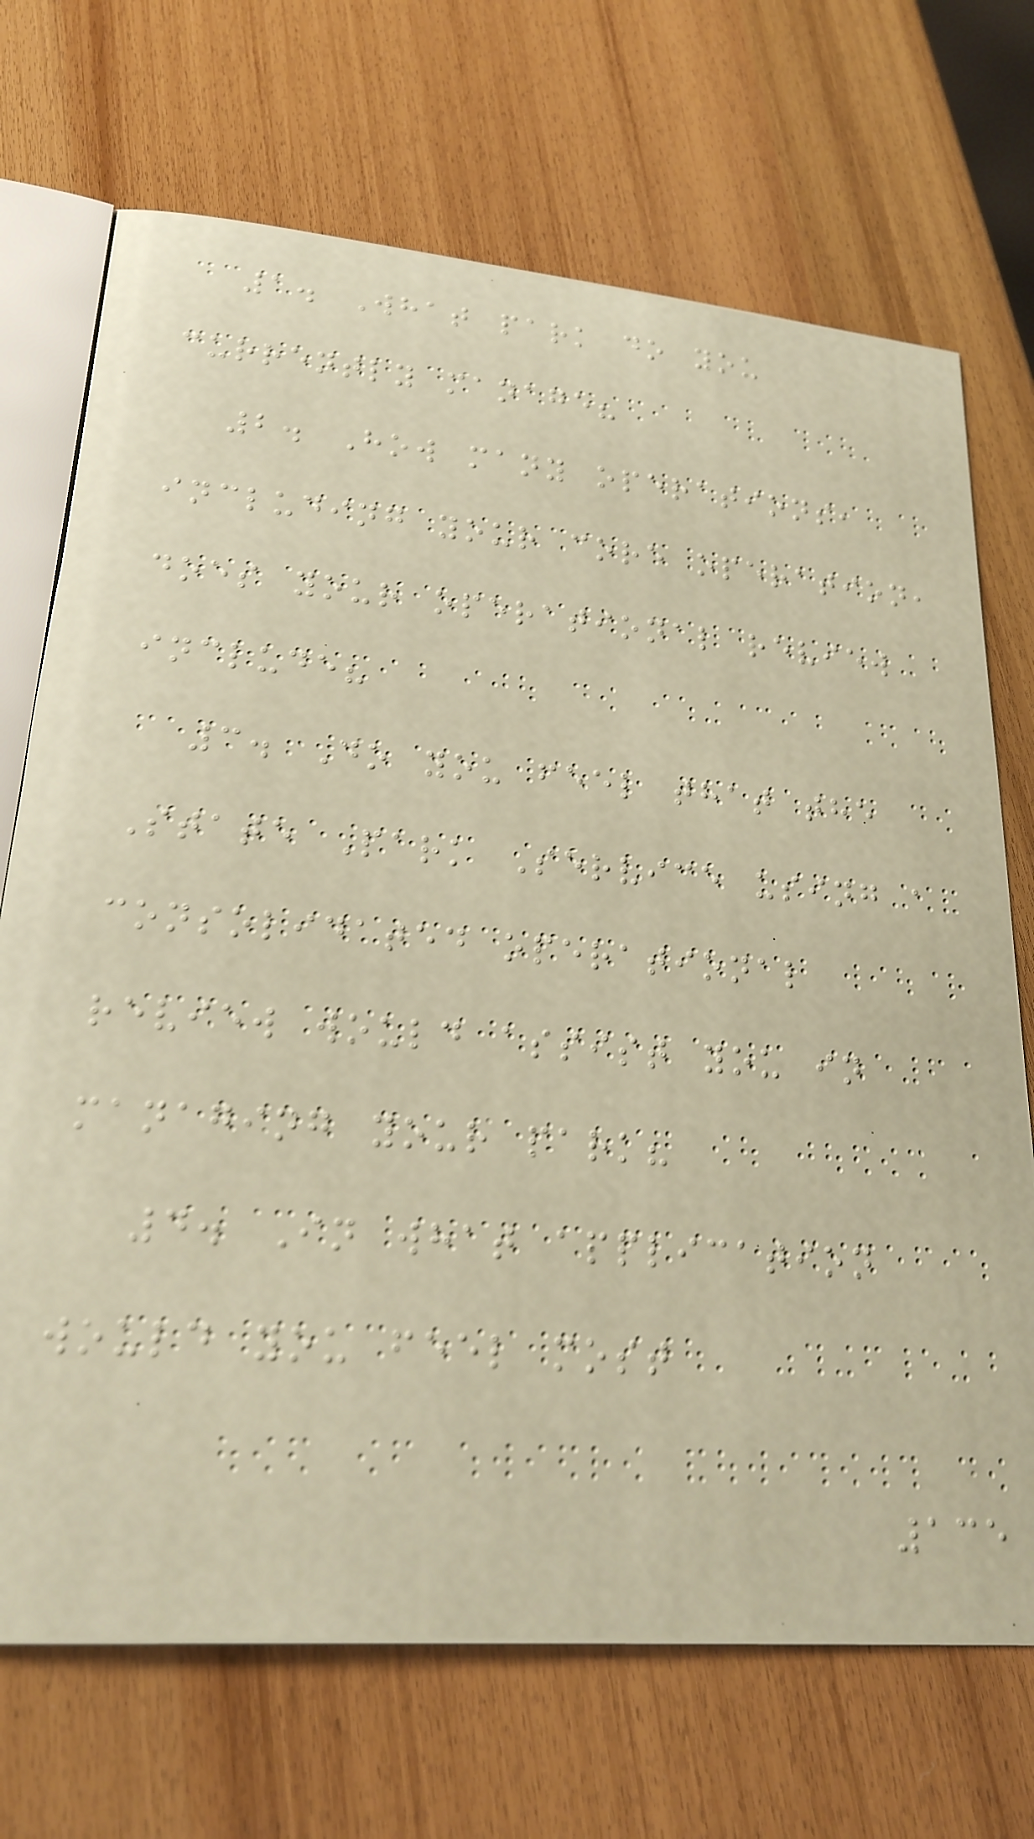1. What park do you
currently manage?
2. How many operations,
including your core operation,
does your operational review
include?
3. Do you feel that the
State Park Service using a
consolidated operational
review would assist you in
managing your park?
4. In what application
would you feel most
135
